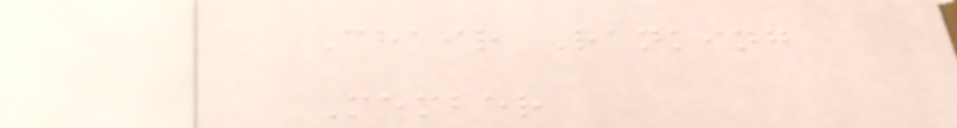Chair Ranking
Member
